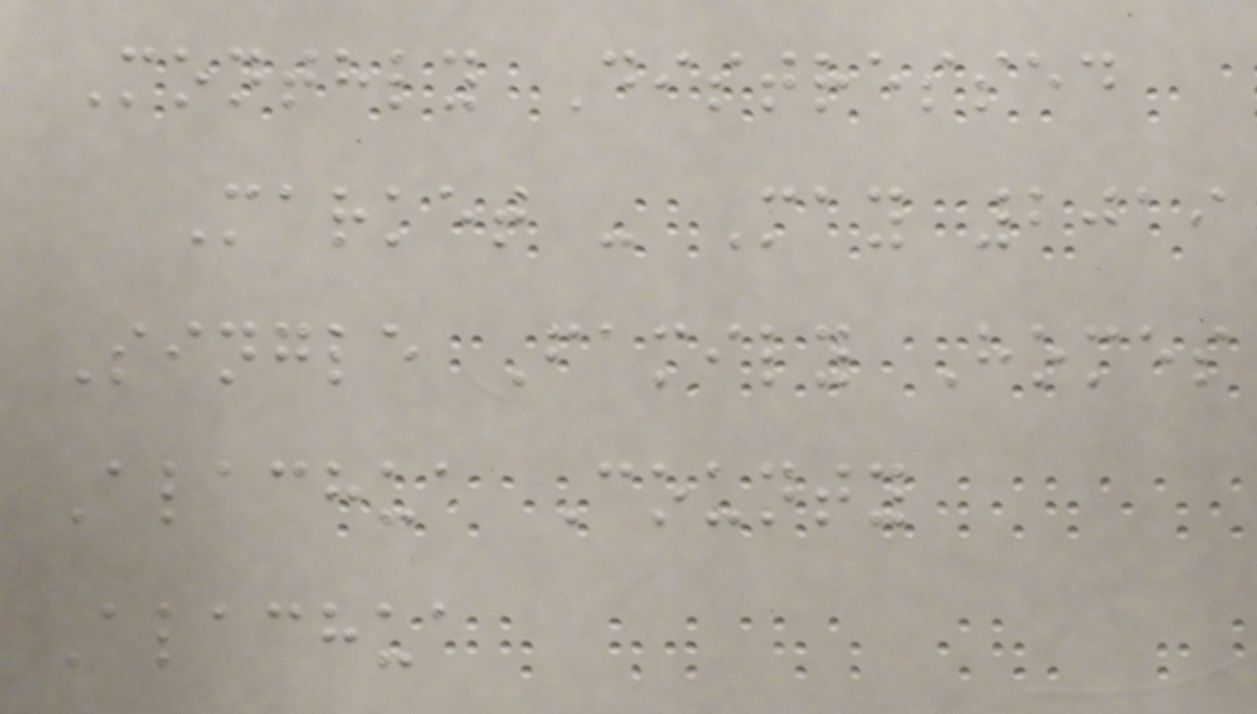Monthly Distressed
Market - May 2019
Single Family Homes
Alachua County
Alachua
